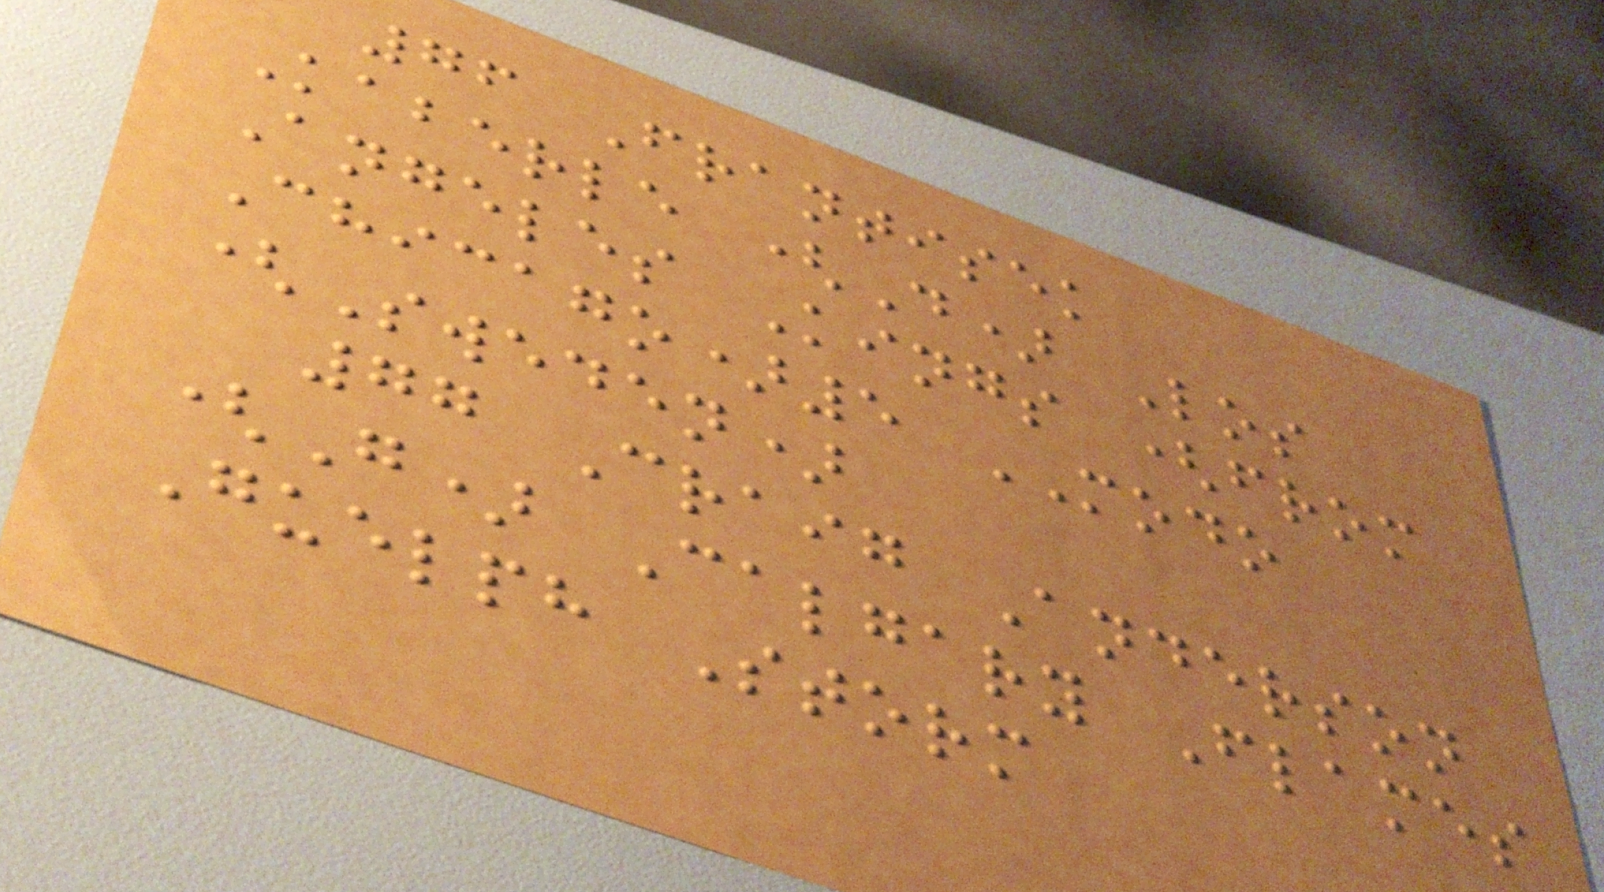76 Frantisek
Kaberle (D) Los
Angeles Kings (from
Chicago)5 MODO
(Sweden)
77 Craig Anderson
(G) Calgary Flames
Guelph Storm
